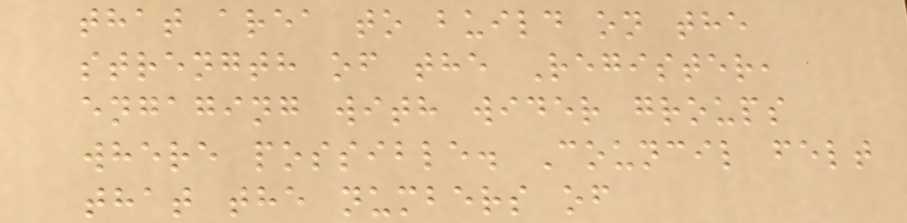that area to build on the
strength of the Register,
engaging with wider groups
where possible. Council felt
that the numbers of
